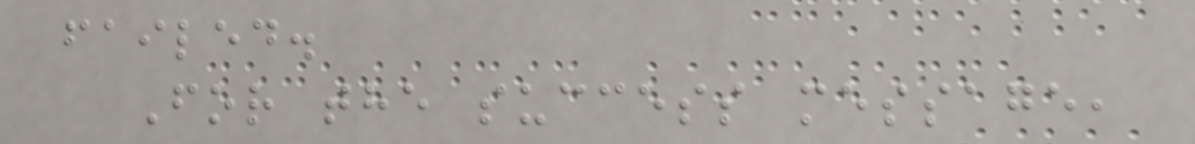failed.
For the success message,
